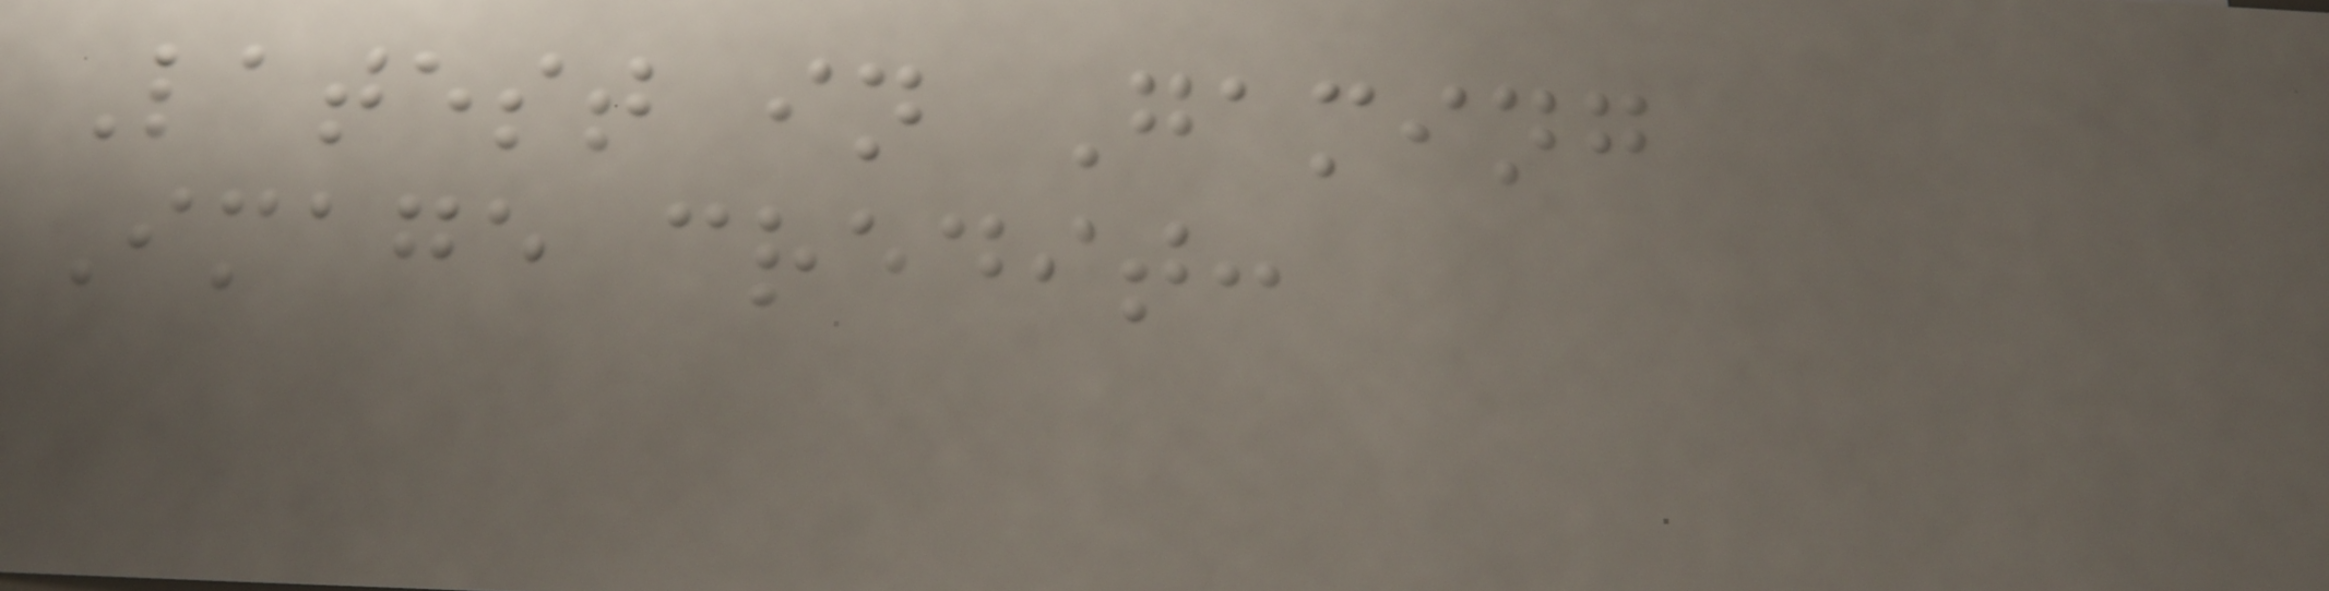Latest in Gaming
Image credit:
